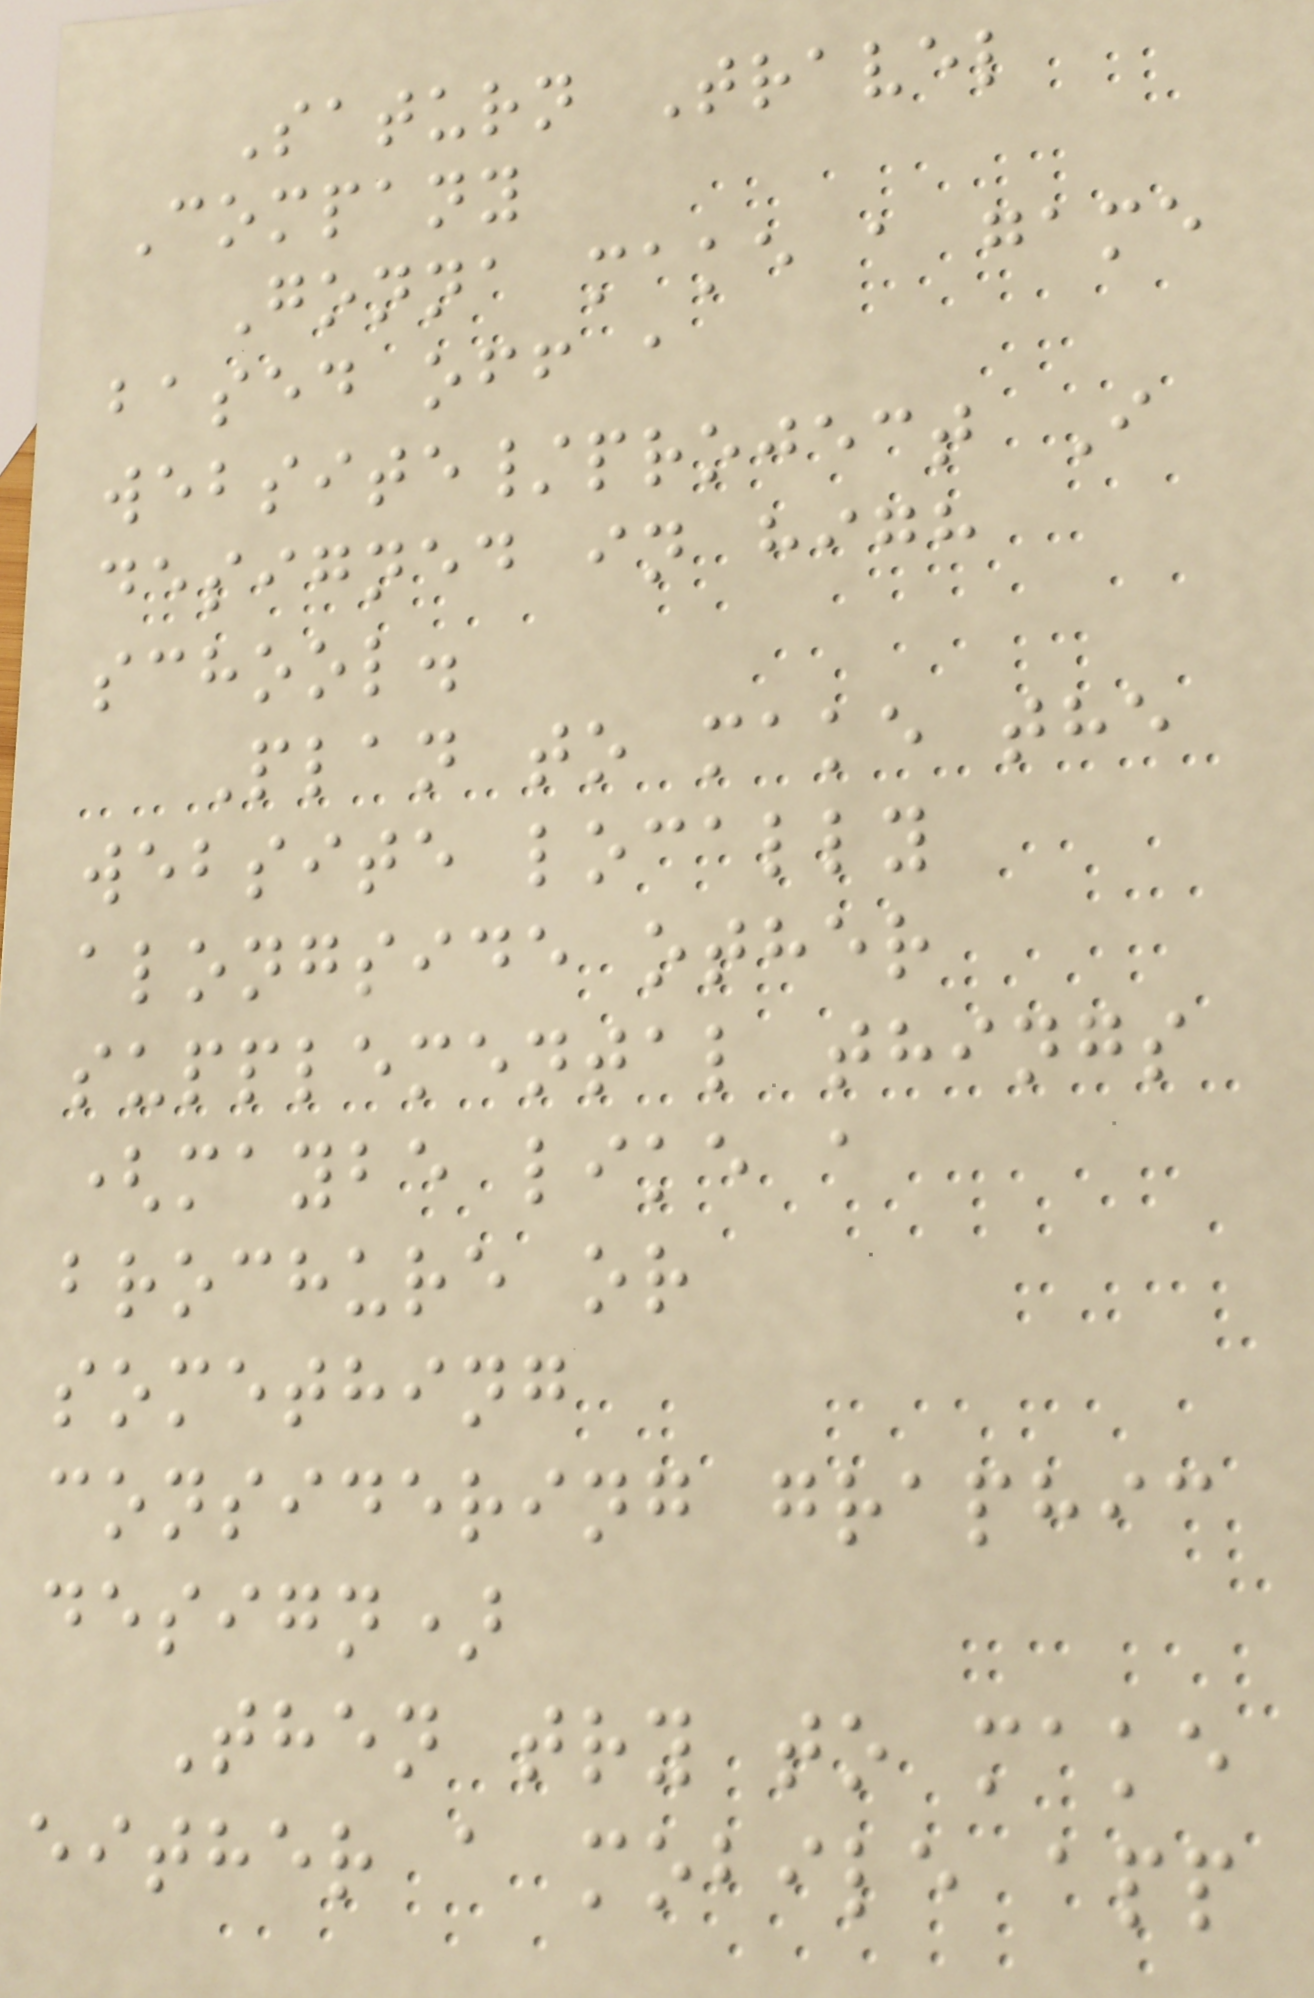Saturn Travel
Company
Gonna make a game
based off a
website/project I
designed in high
school.
Plan to make the
website locally
alongside other
supplemental things
(maybe like a
brochure or
something
considering graphic
design)
Then try to make
either a mobile app
